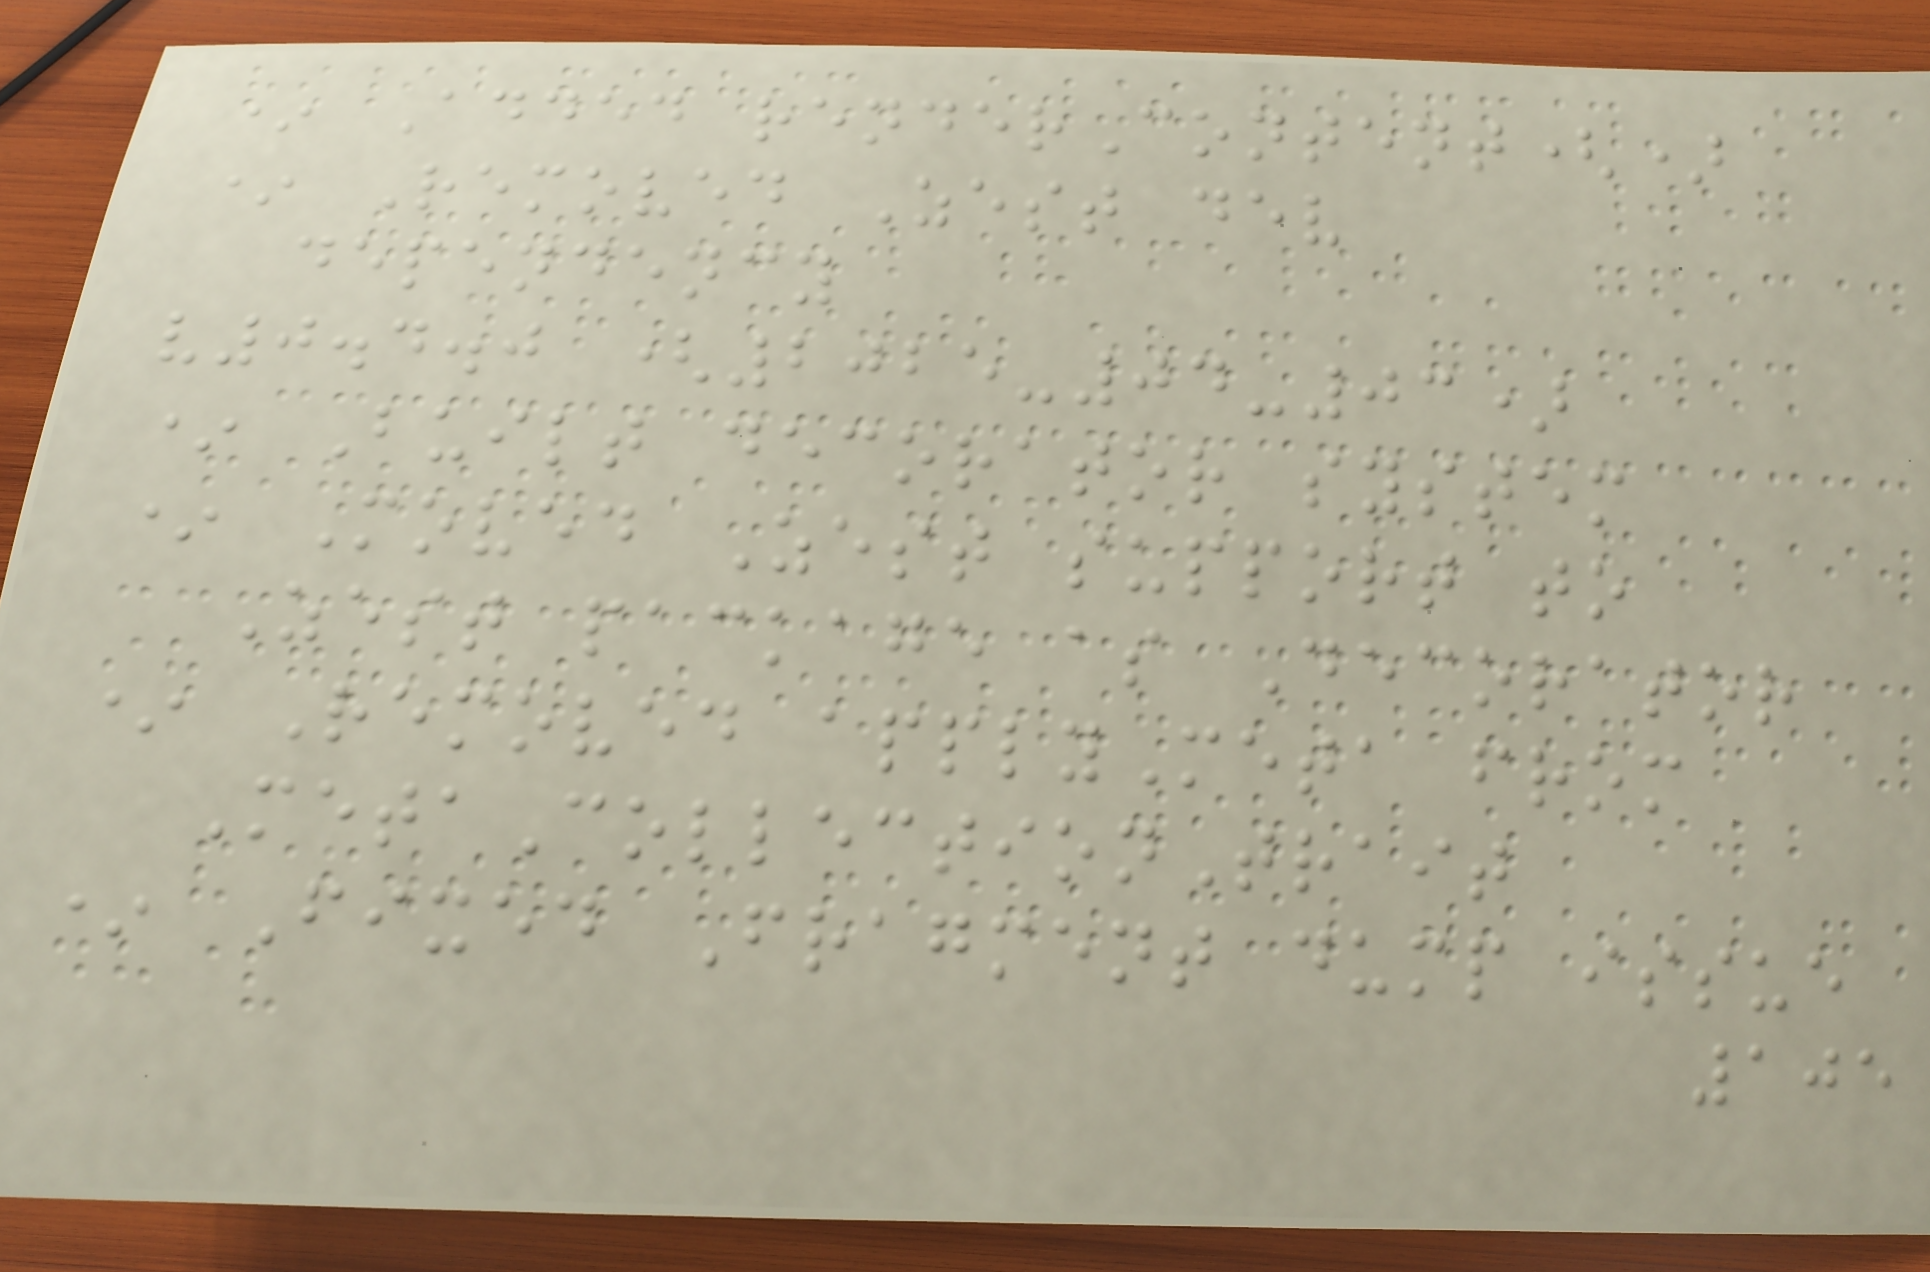* Added renderContent()
* Removed Zest dev
dependency
v0.4.0 (2025-04-03)
* Built decorator system
* Moved Zest support to
Zest package as Decorator
* Removed applyMeta from
MetaCollectionTrait
* Fixed Fragment dump issue
105
